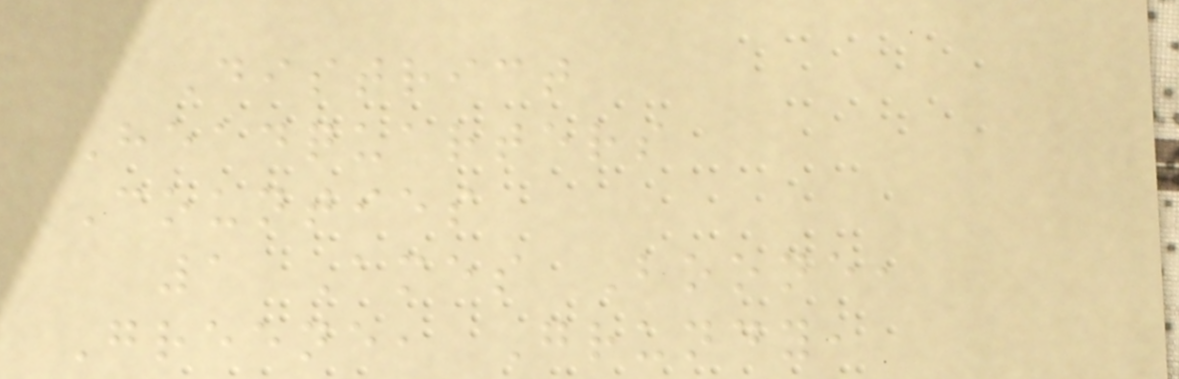District
Headquarters
Counties
1 Ames Boone,
Greene, Grundy,
